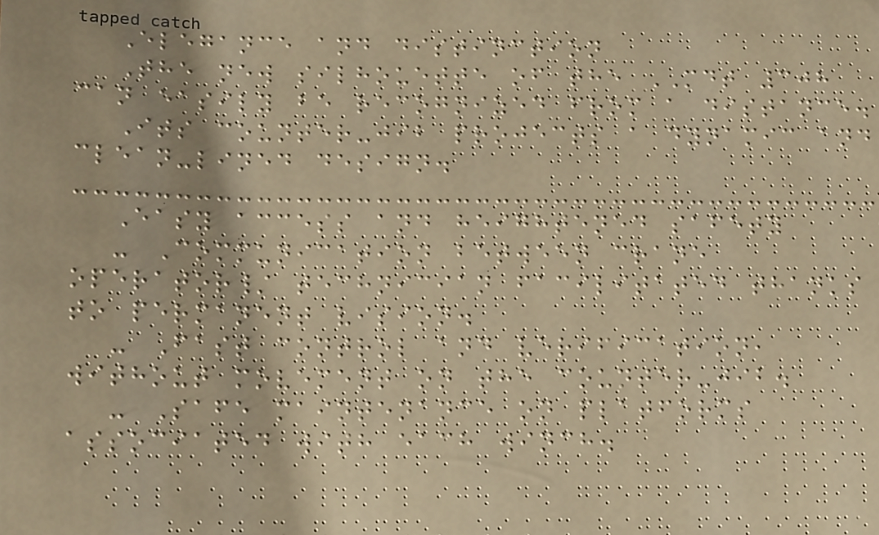Elegance and distinction
The new silhouette of the MDT 308
can easily be recognized from a distance.
Its counter-jib projects a dynamic and
clean-lined design.
Easy access and heightened safety
- Communication between crane
operator/ technician facilitated thanks
to permanent vision.
- Fast control and verification,
without movement on the counter-jib.
- Safe maintenance on platforms
associated with each winch.
